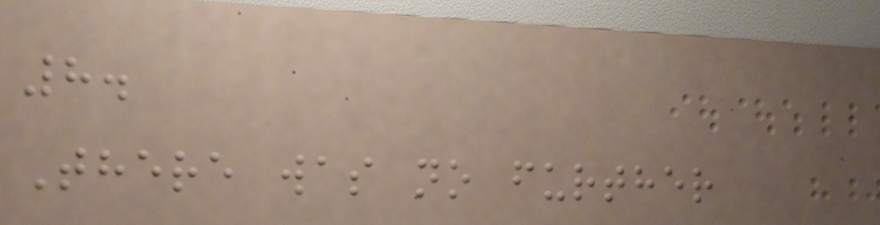8.
There was no further
